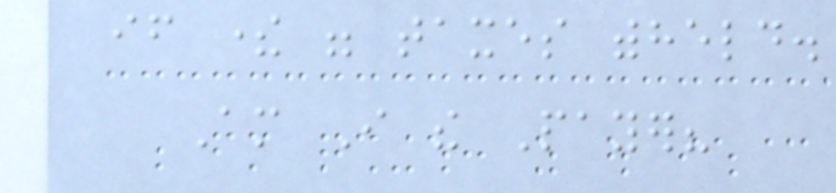if there were taxes withheld.
Am I the Payer?
